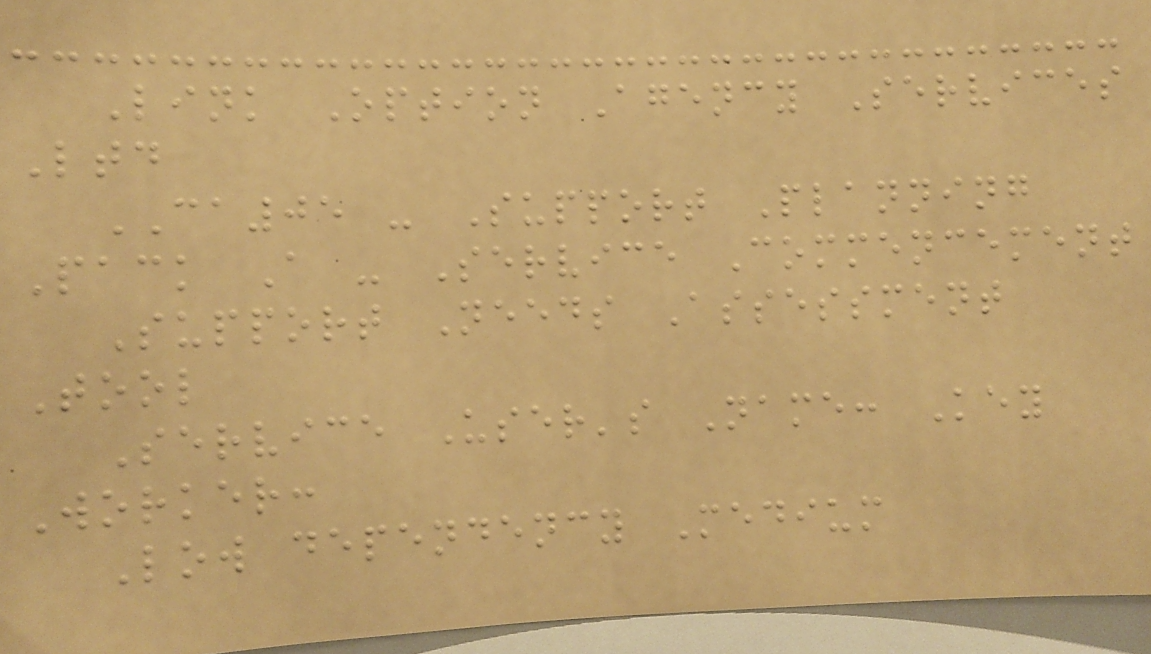Link Option Agency Services
Ltd
CA05 - Support Planning
Pack A - Service Commencement
Support Needs Assessment
Tool
Service User's Name: Key
Worker:
Low dependency Medium
